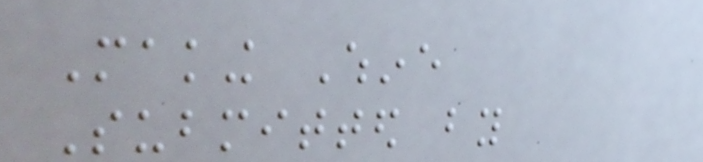Making Whine
Submitted by
